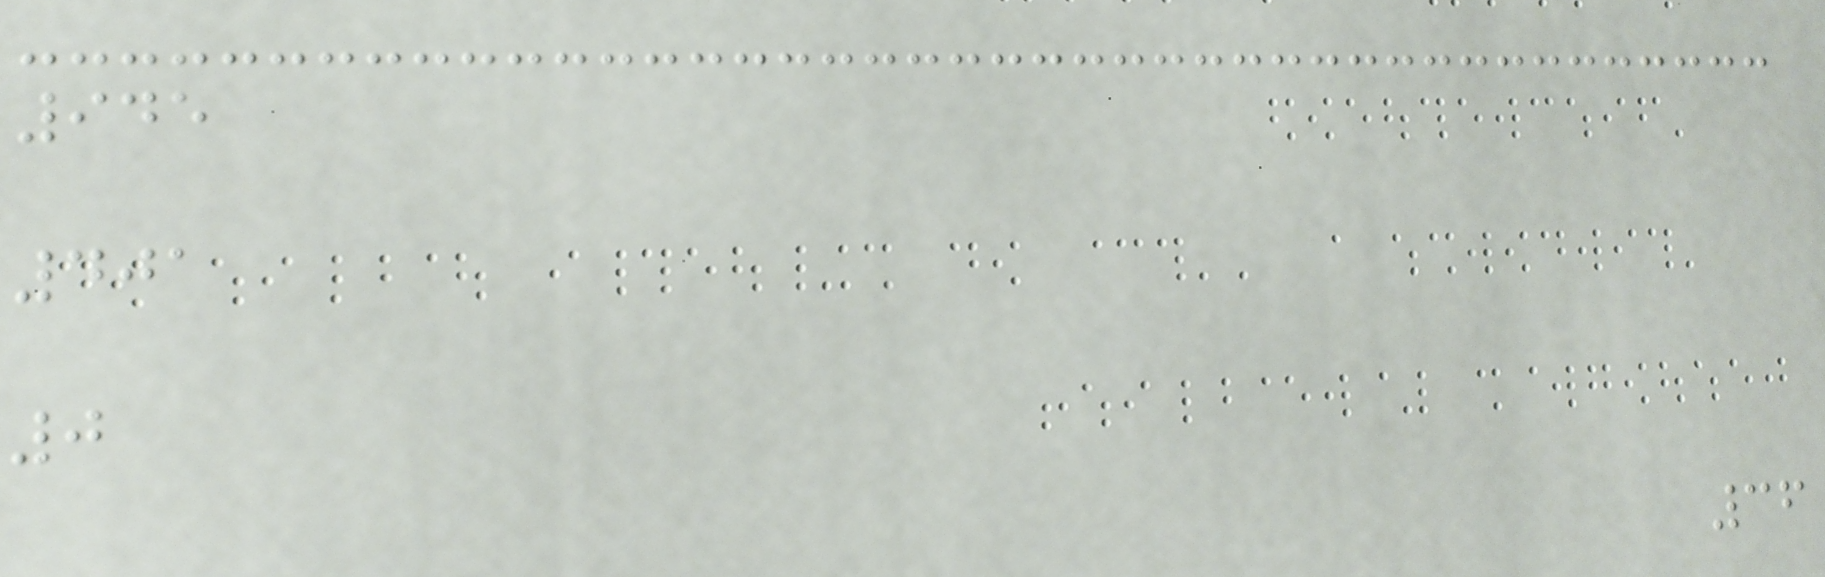945
401
0
36
